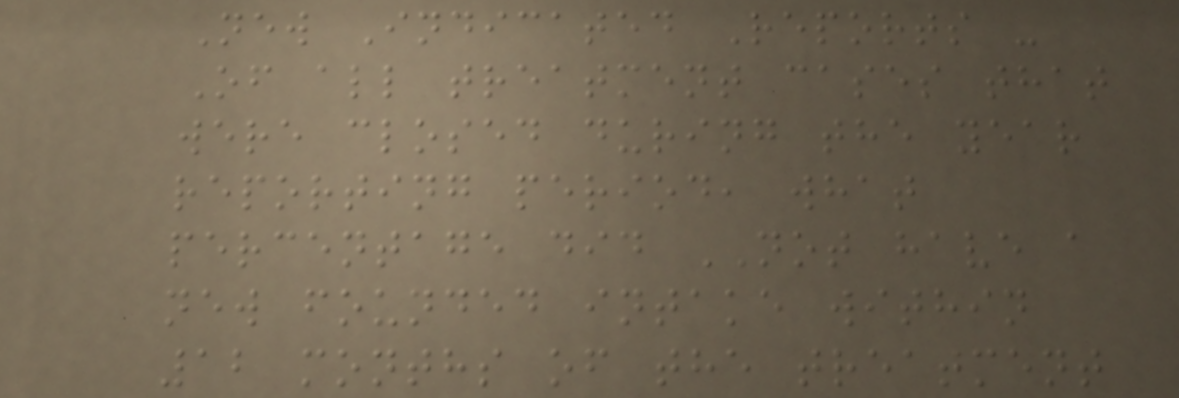New Indicated Reports -
Of all treatment cases that
were closed during the year
reporting period, what
percentage did NOT have a
new founded intake within
12 months of the treatment
